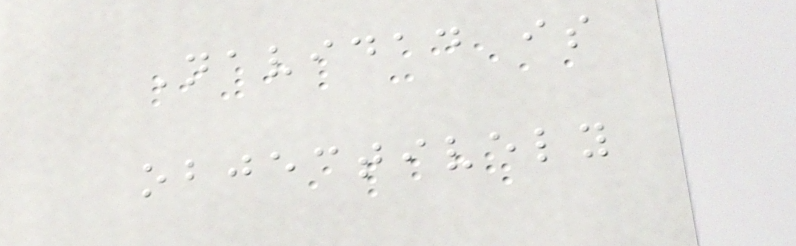Navidad is
objectively
